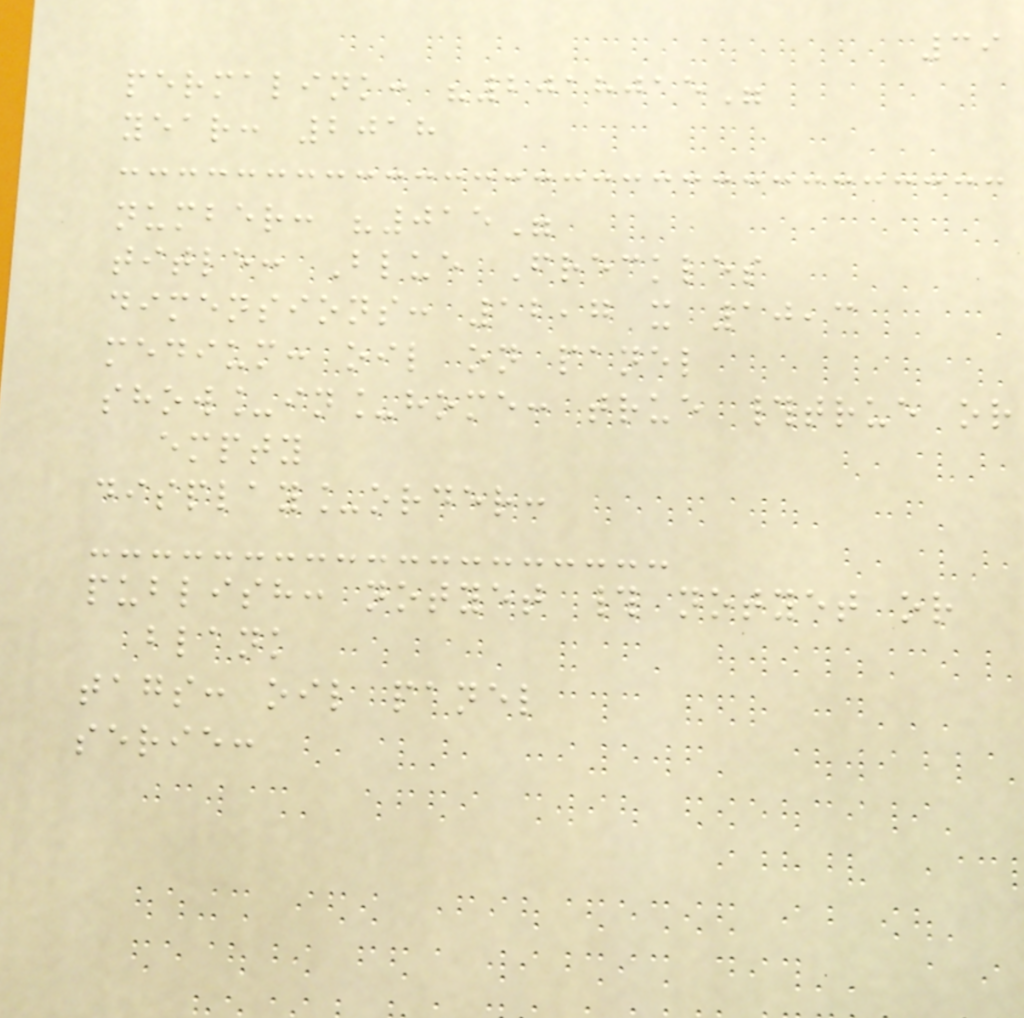39
permalink: "2018015"
year: 2018
number: "015"
title: Blue Freckles
dimensions: 12,7 x 10,3
medium: oil on panel
show_in_home: true #true or
empty
display_order:
publish: notyet # notyet or
blank
tags: oil panel
serie:
